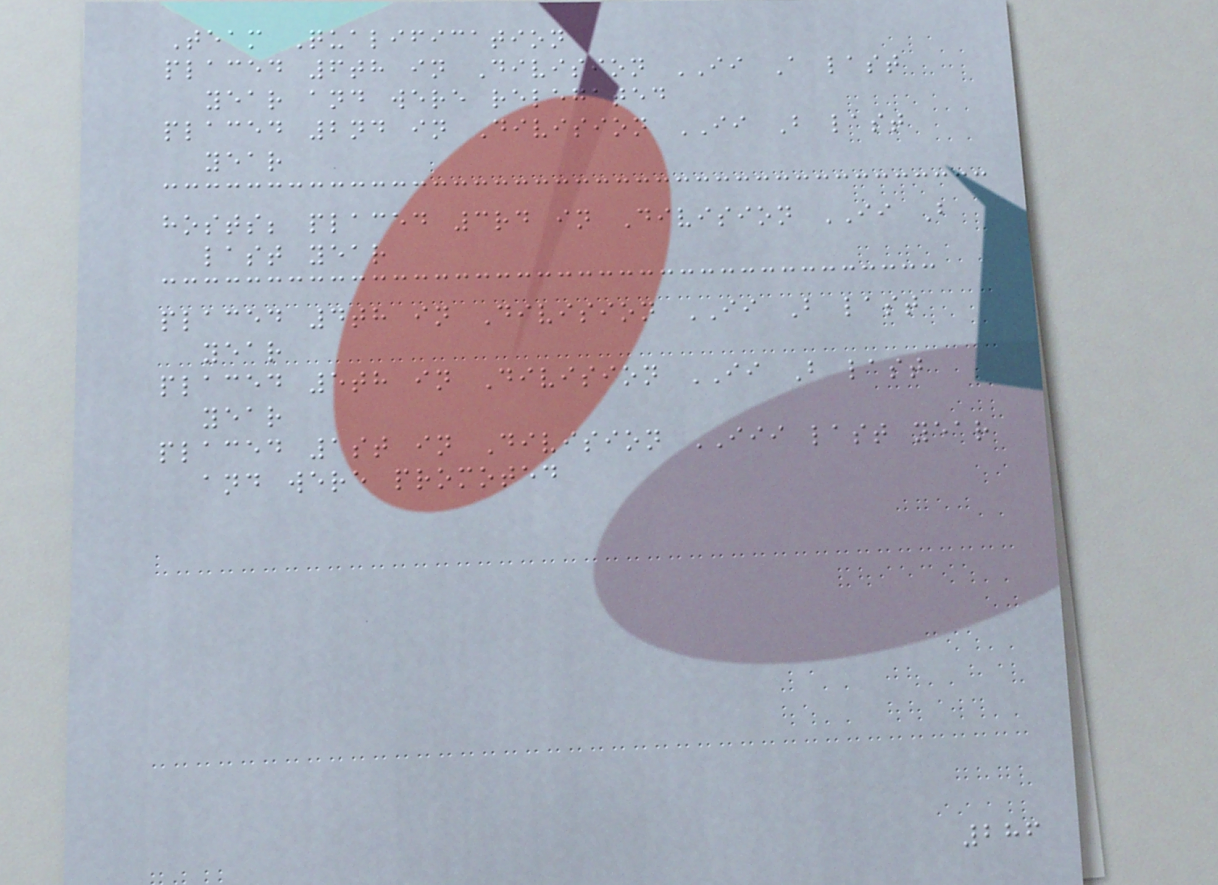Team Qualification
placed 6th in Division II A last
year and were relegated
placed 2nd in Division II B last
year
hosts; placed 3rd in Division II B
last year
placed 4th in Division II B last
year
placed 5th in Division II B last
year
placed 1st in Division III last year
and were promoted
286
